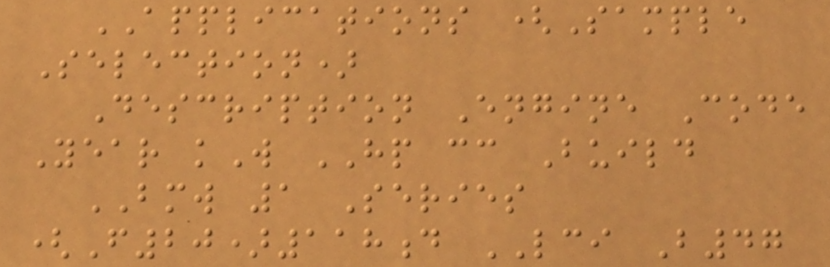APPLICATIONS (Sample
Selection)
Description Engine Code
Year kW HP cc Build
BMW 1 Series
(F20)118d LCI B47
